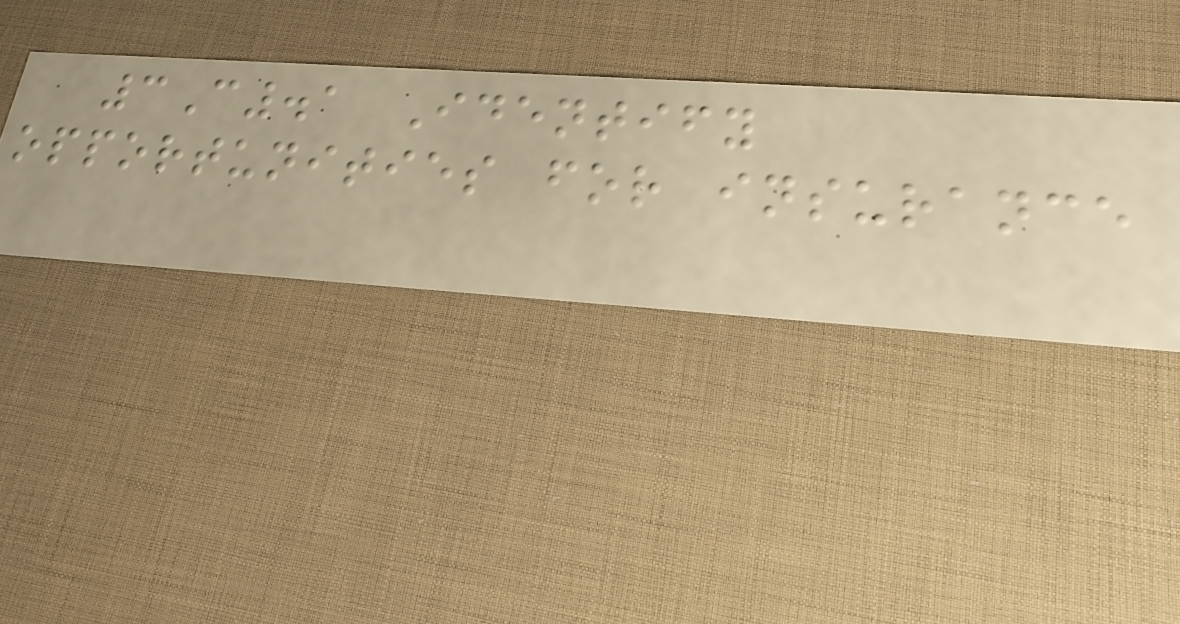3C.1 Identify
opportunities for insurance
